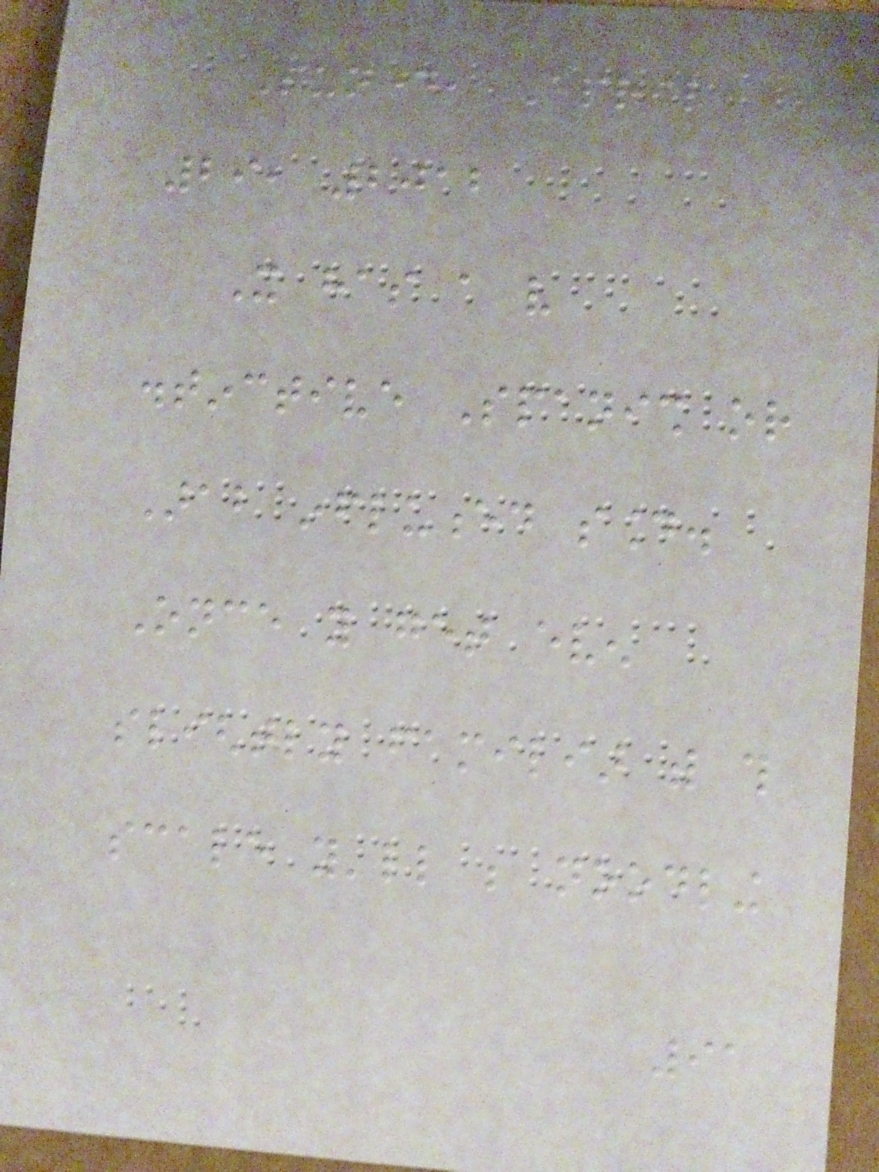Sunday, April
29, 2012
It has a very
distinctive Spanish or
Arab influenced sound.
Once you get even
slightly familiar with this
scale you'll be noodling
91
